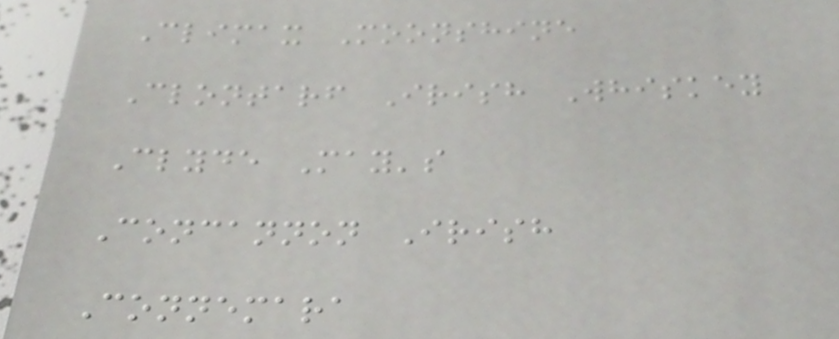Climax Moonshine
Clontarf Irish Whiskey
Clyde May's
Concannon Irish
Connemara
